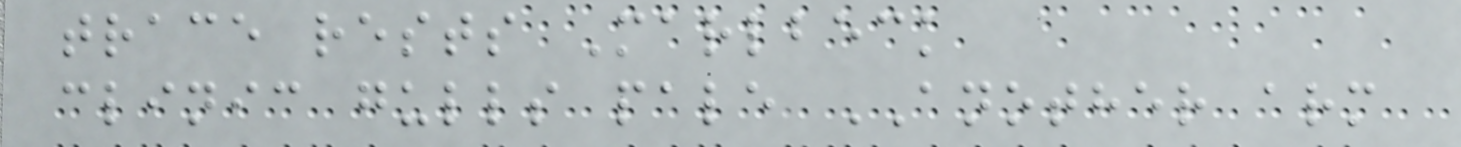trace rests Marlbeck
clinic gulls pale ANOTHER arm
